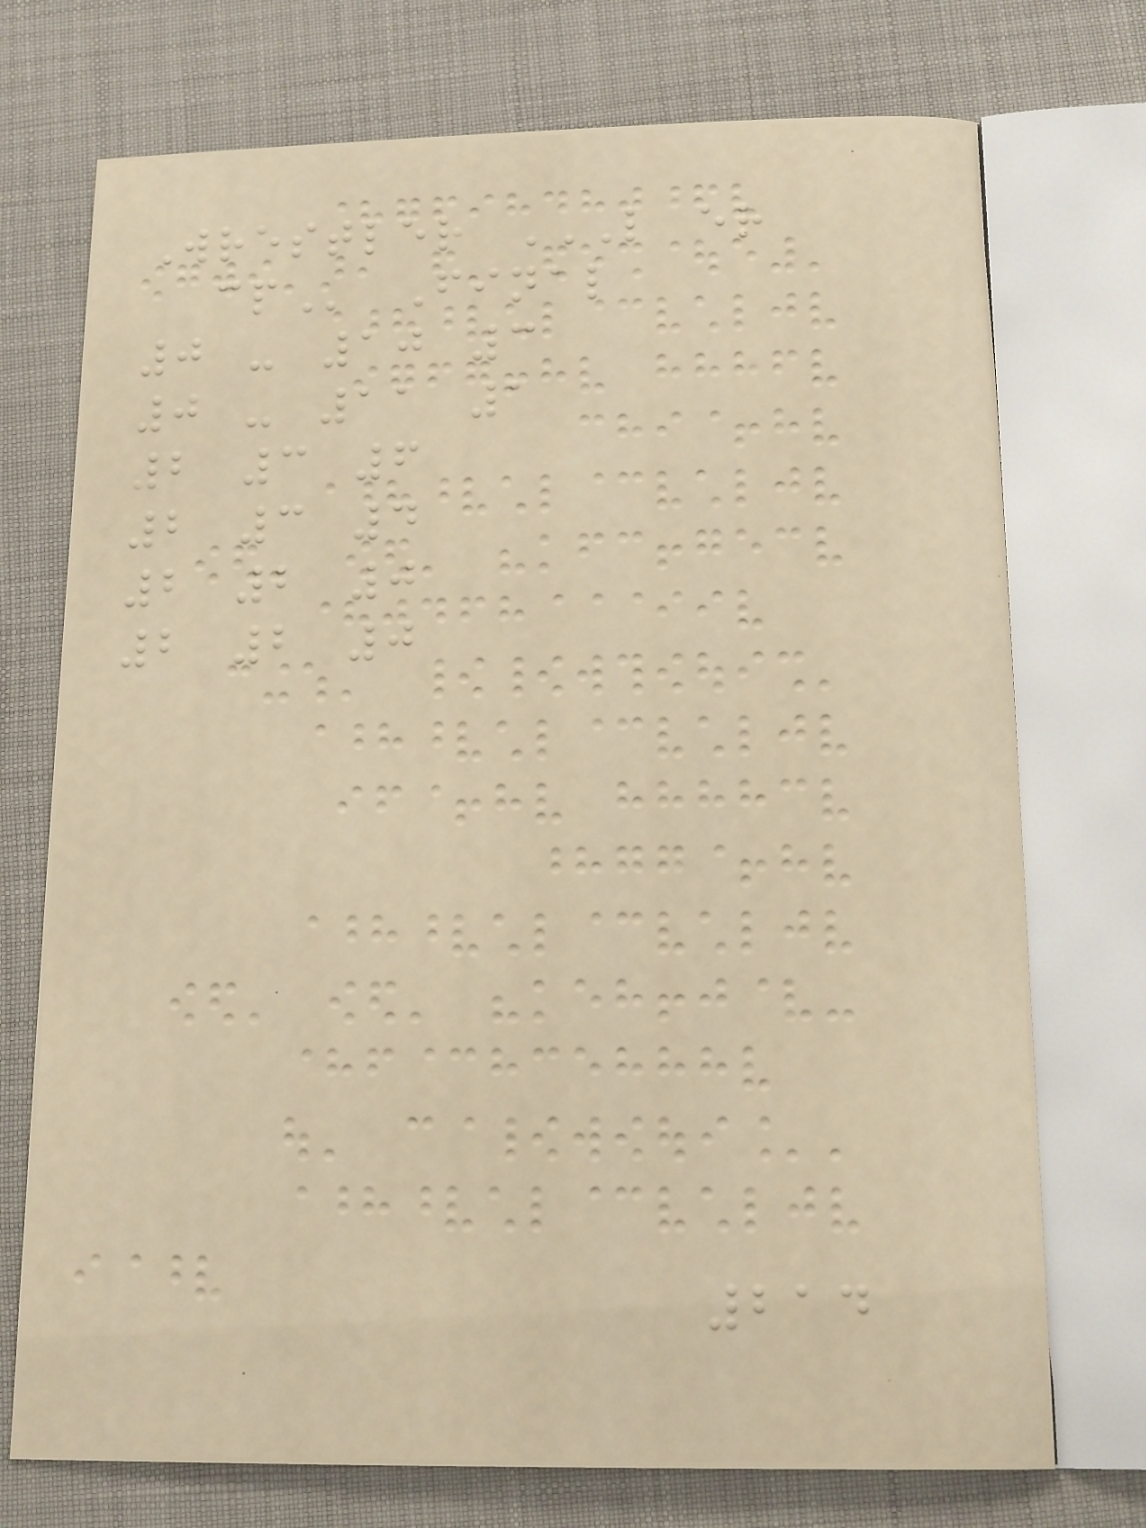Wrestler L ER
CP Final
0 - 10 3
0 - 11 1
2 3 6
2 3 4
2 2 0
2 2 0
214
